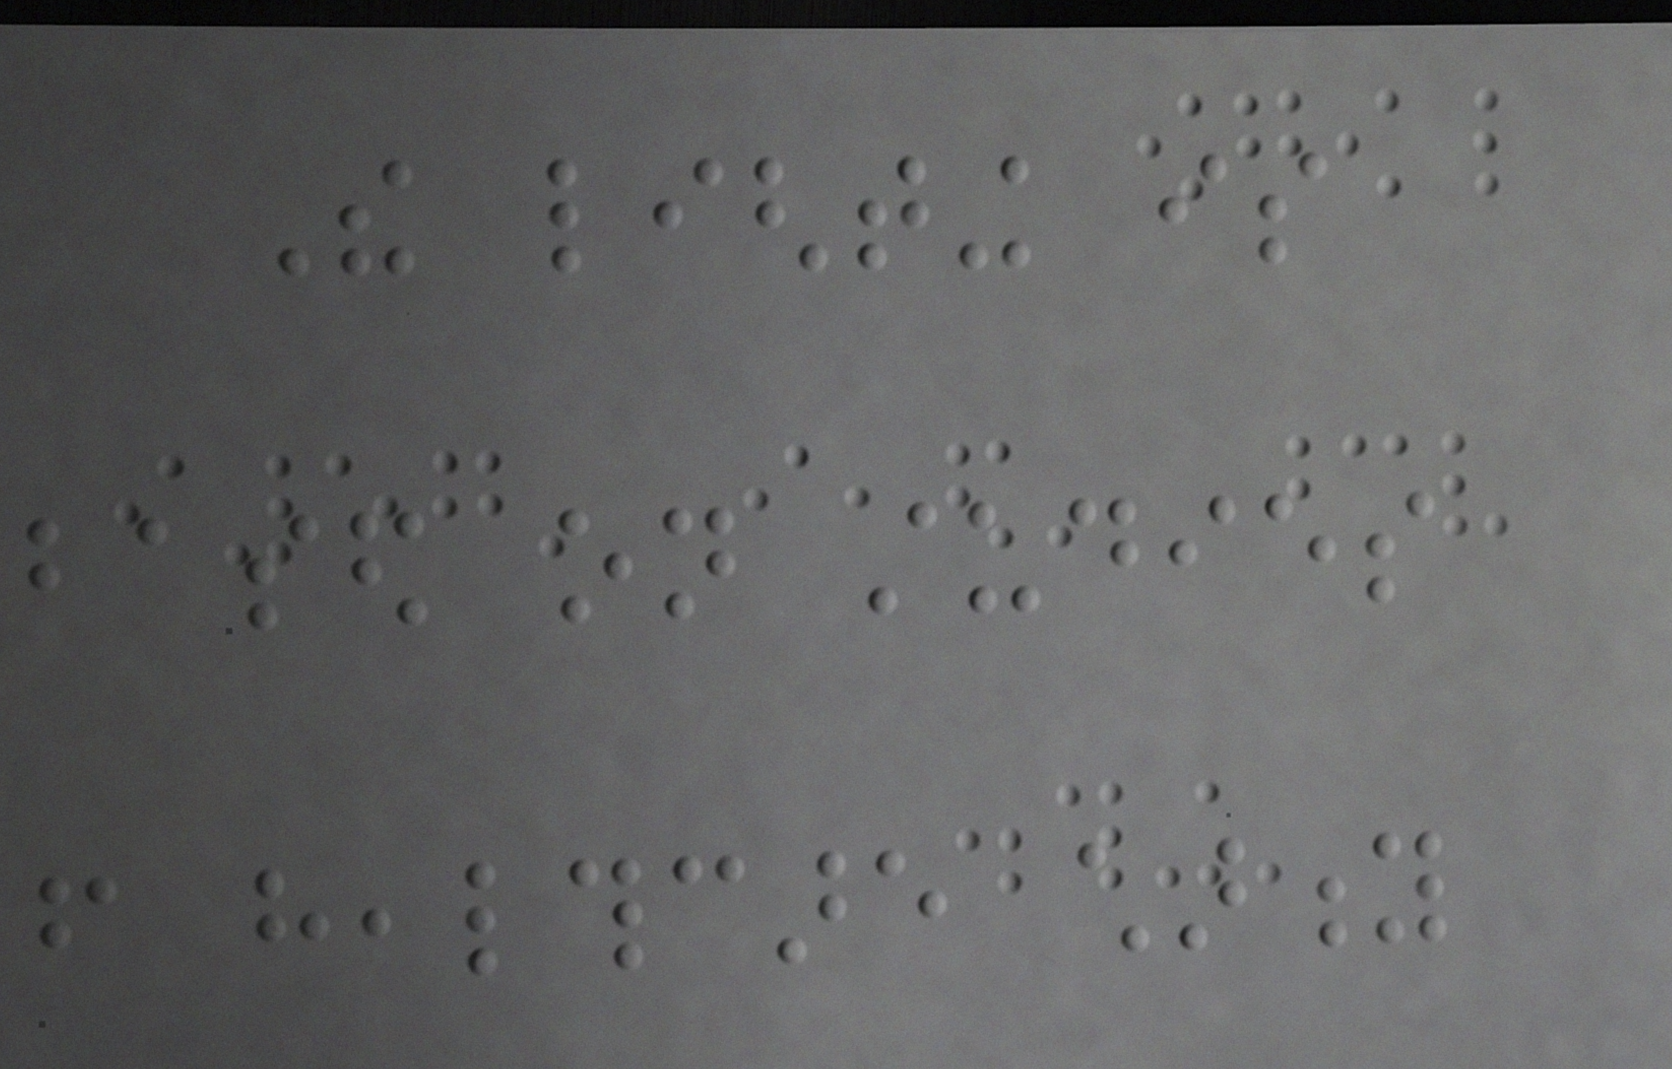The lighting is
based on studies
from healthcare charity
